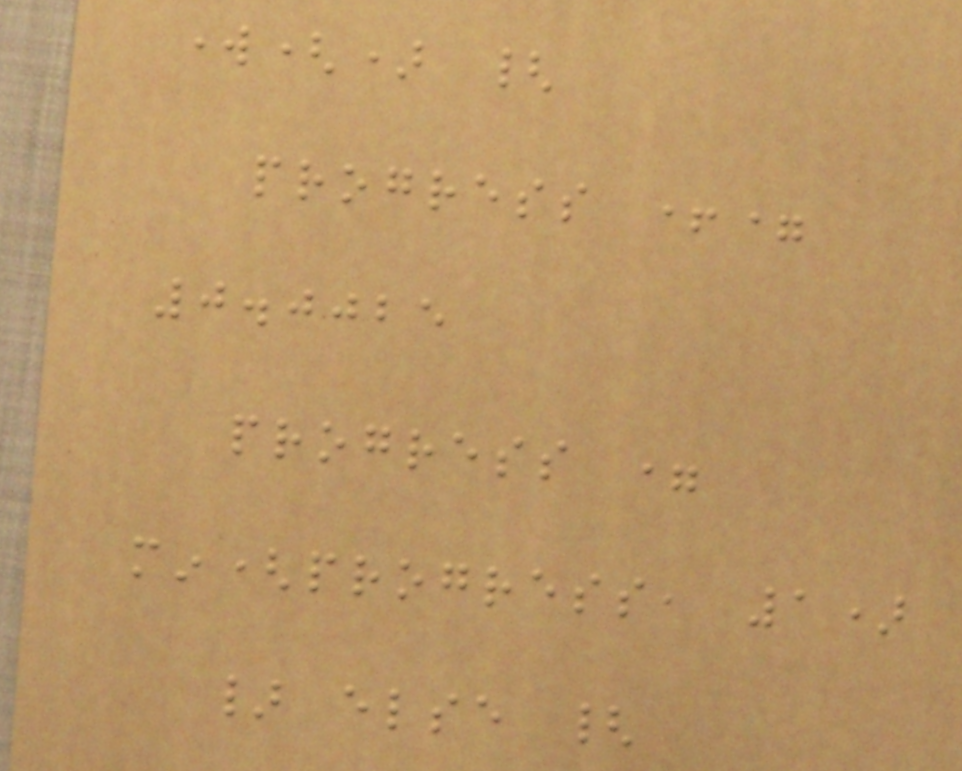work() {
progress +=
0.0025
progress =
min(progress, 1)
} else {
